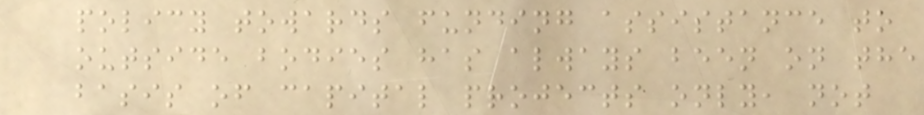policy towards funding assistance to
outside bodies has always been on the
basis of capital projects only, not
